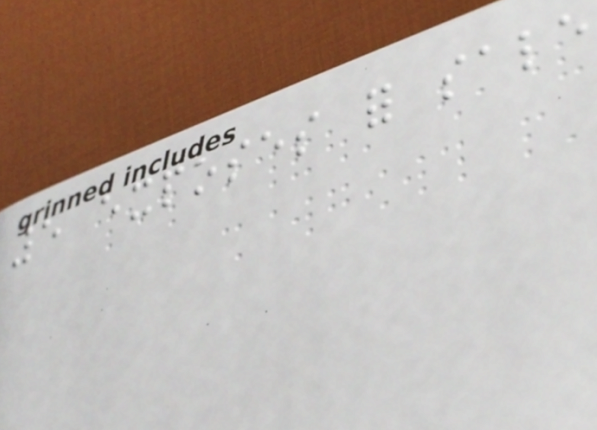5 exposes for sale
